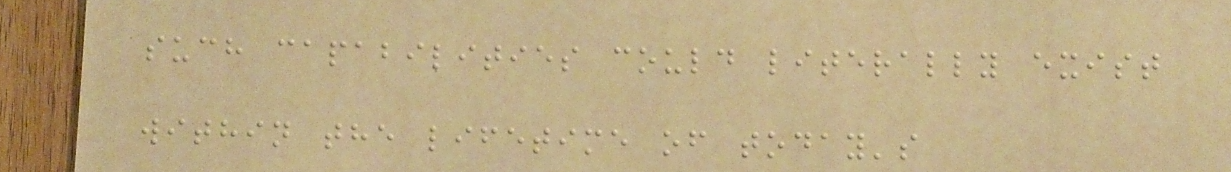such capabilities could literally exist
within the lifetime of today's
